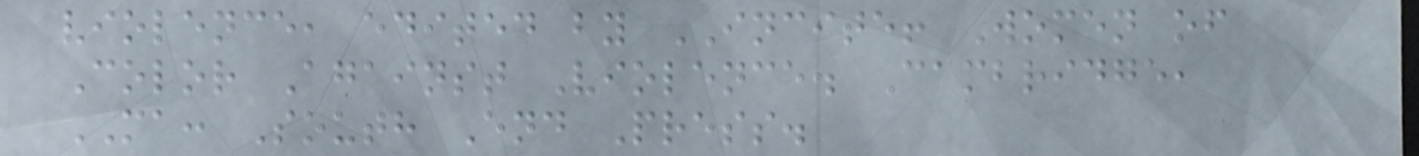violence, edited by INCITE! Women of
Color Against Violence. Cambridge,
MA: South End Press.
